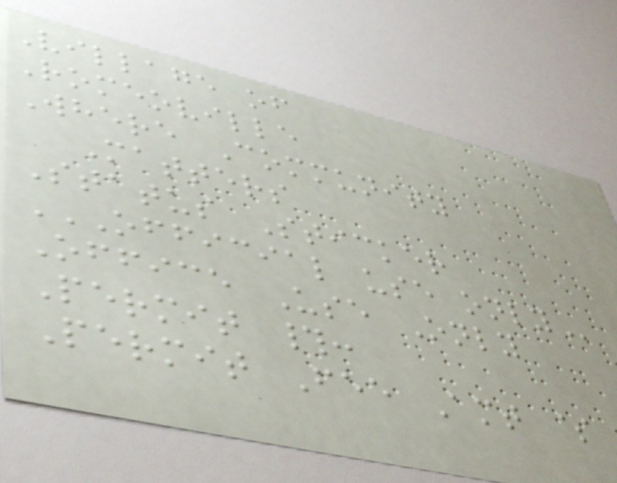Village of
Romeoville
Where Community
Matters
Status Sticker
OFFICIAL USE ONLY
Office Use Only
Permit #:
Permit Fee Amt $
